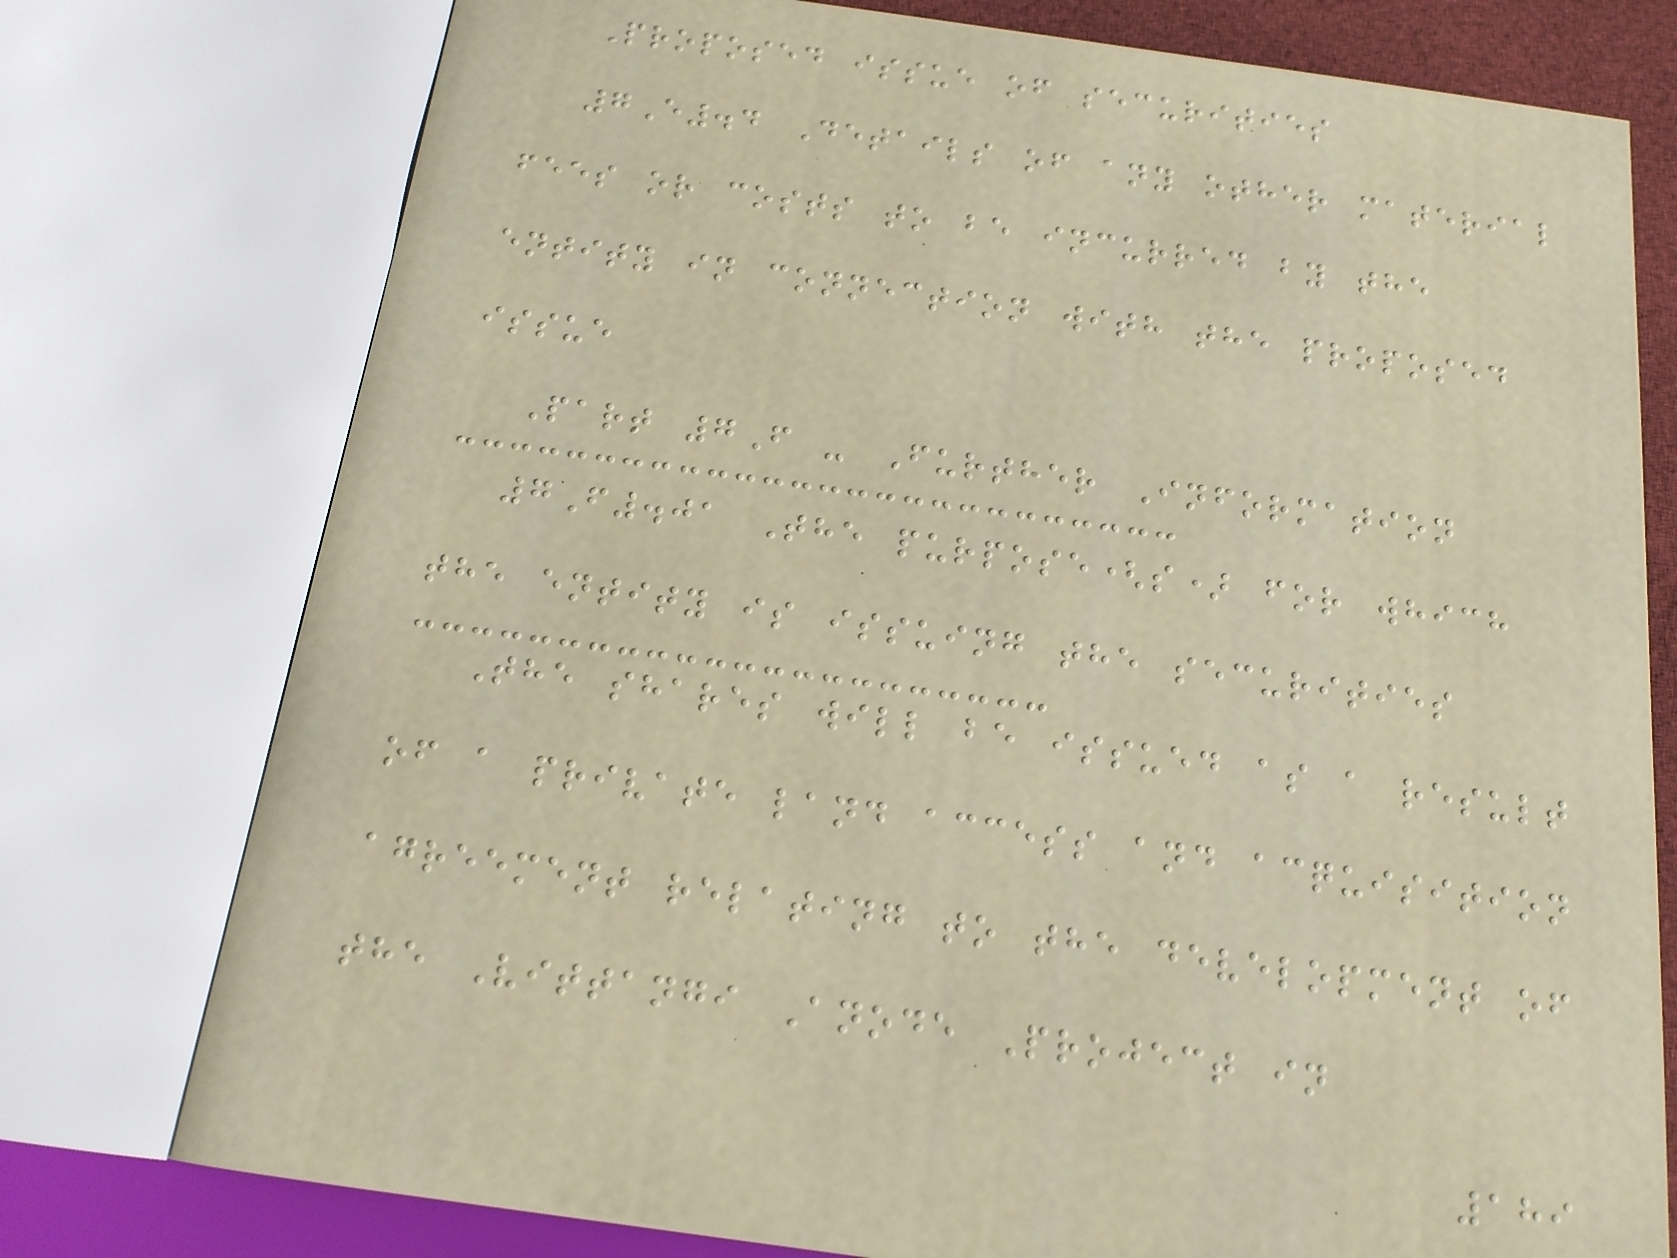Proposed issue of securities
7E.4 Details of any other material
fees or costs to be incurred by the
entity in connection with the proposed
issue
Part 7F - Further Information
7F.01 The purpose(s) for which
the entity is issuing the securities
The shares will be issued as a result
of a private land access and acquisition
agreement relating to the development of
the Vittangi Anode Project in
189
